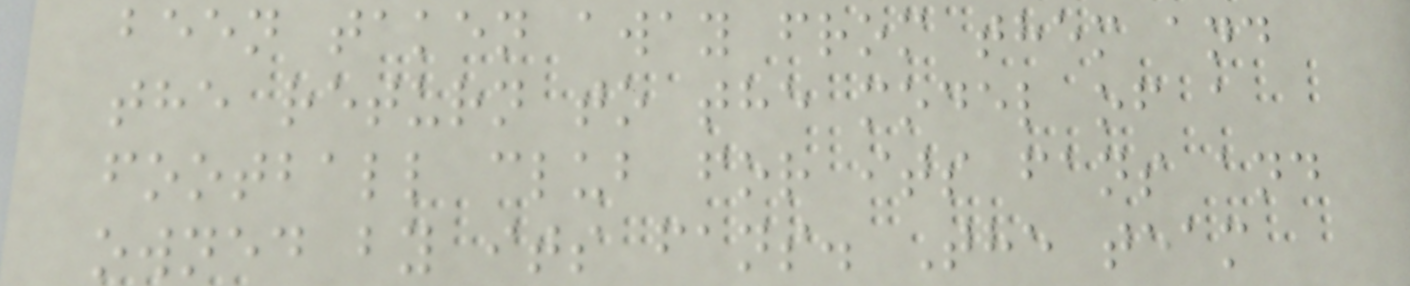been taken away from them and
the return to the model of a
football club for its fans and
owned by its fans. The team
